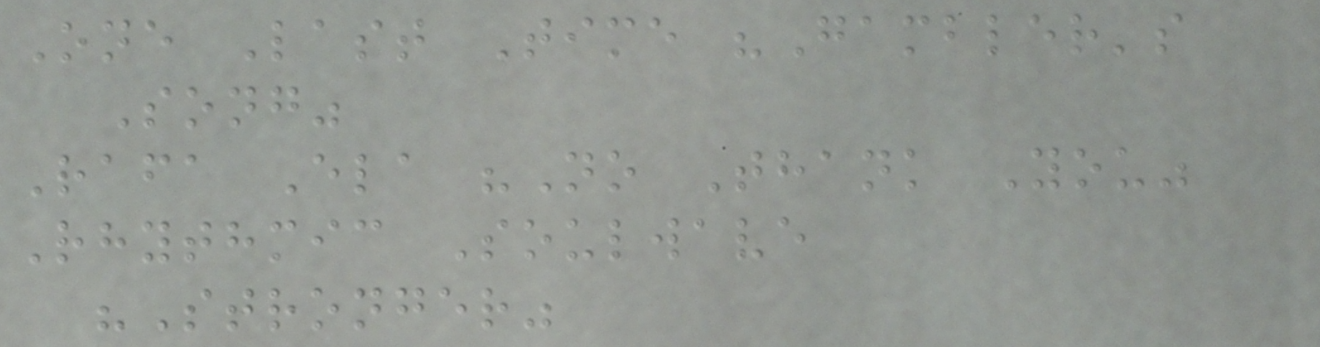One Last Time "Gambler's
Song"
Rafa Ela "No Thank You"
Rhythmic Soulwave
"Stronger"
